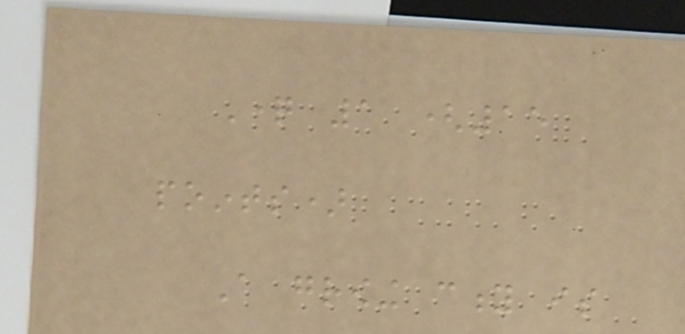Question 1 (15
points)
A growing city is
